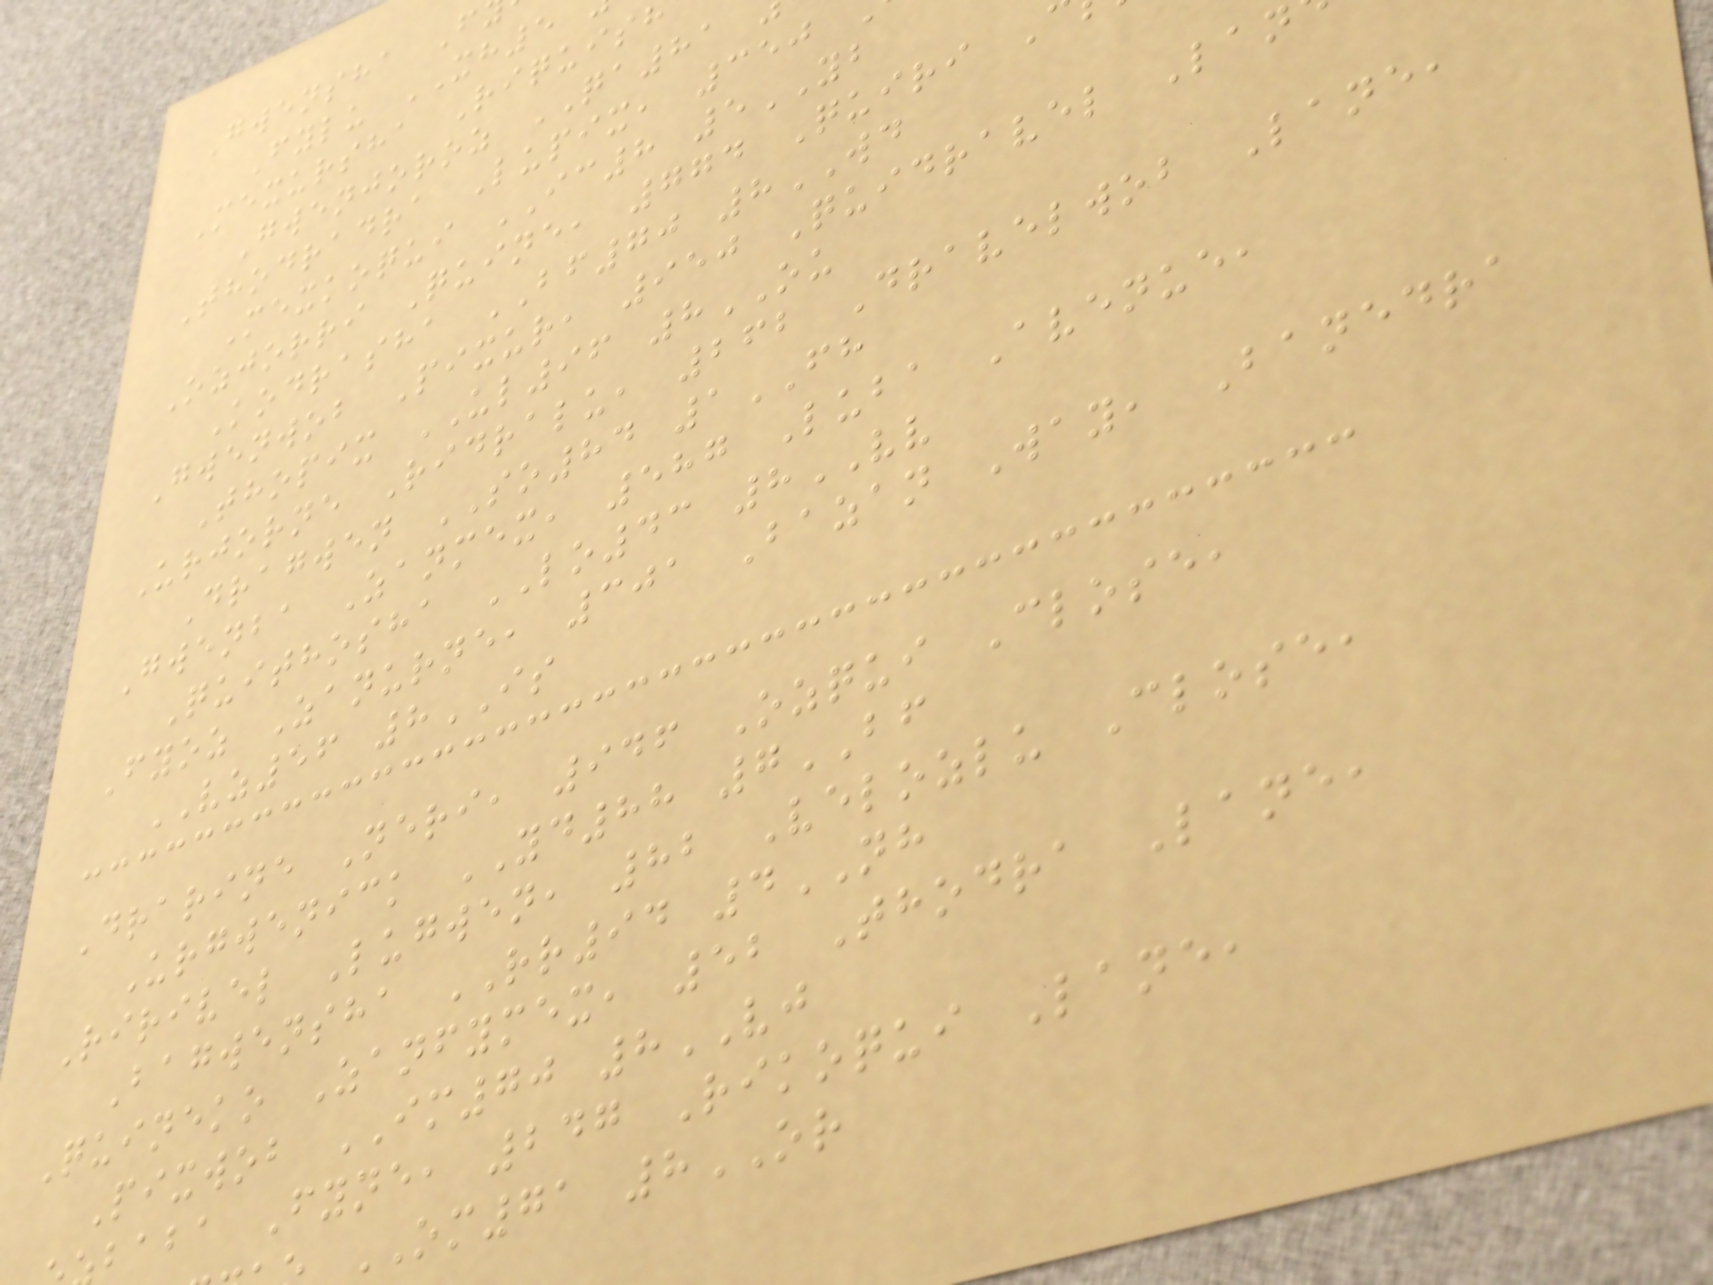Gwensha F
Fylu XH5
Mexursha Riquis
Gwenjoroz QA81
Thodradra Lupix, 350
Mexkoqui IC8 5YB
Ozjorri Quine, 774 Quiri
Kodrasha BF70 8WD
Gwenwob Pixur, 950 Quidravel Lan
Thopix UL96 8OU
Urjorne Ridralu, 262 Dravelwob Lane,
Dragwen SO84 1FH
Gwenba Zanmex, 587 Luba Avenue,
Quithosha LO43 8VV
Fyoz Zanurne, 301 Bazan Way, Banedra
VZ56 8IS
Drarine Neri, 946 Ozqui Close,
Urgwenick YD88 7BF
Ririvel Lugwen, 82 Velozlu Close,
Bagwensha RR94 4NH
Quineko Zanfymex, 52 Thodra Lane,
Pixwob IM70 8VJ
baba Fyne, 247 Rikoqui Lane,
OM71 8OR
